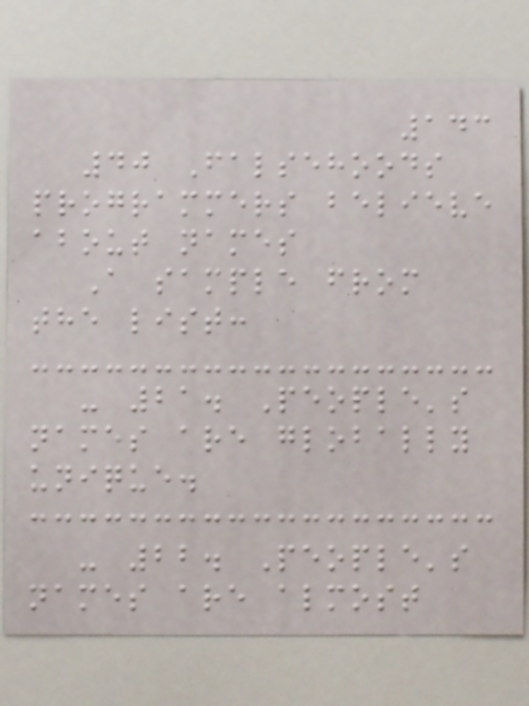143
40 Falsehoods
programmers believe
about names
A sample from
the list:
- 21. People's
names are globally
unique.
- 22. People's
names are almost
